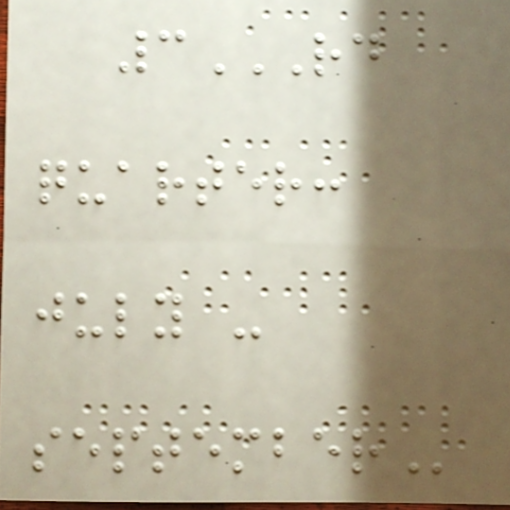3RD
QUARTER:
JULY -
SEPTEMBER
